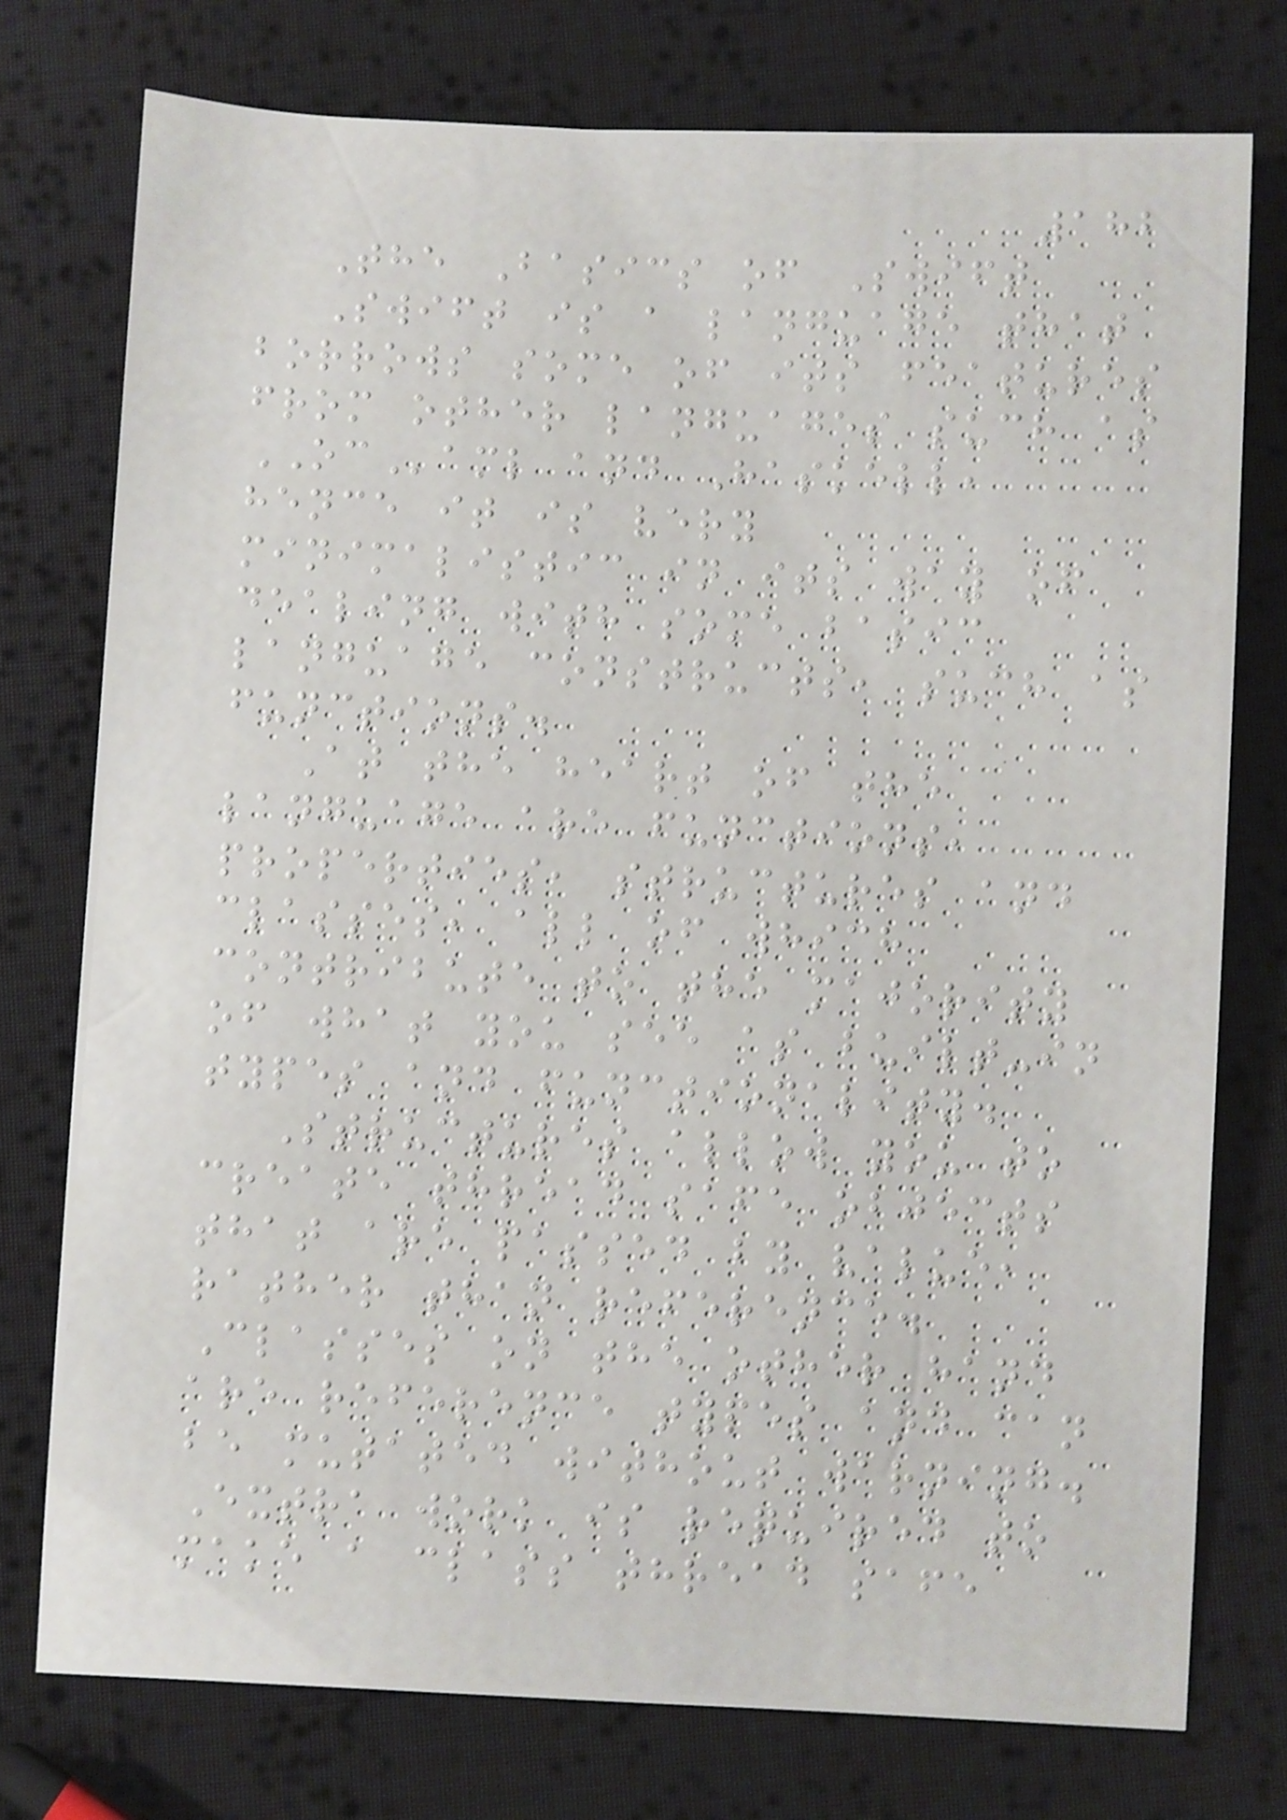182
The Basics of Swift
Swift is a language that
borrows some of its features
from other languages such as
OCaml and Haskell,
hence it is very
minimalistic in its way of
dealing with some basic
language constructs, such as
functions.
At the heart of the
language are functions,
properties, structures and
classes, all of which
contribute to the majority
of what you see as built-in
types and functionality.
Structures allow you to
create thread safe objects
that are passed by value,
rather than reference.
Classes on the other hand
are reference types and can
be mutated without warning.
Extra work is required to
make a class thread safe
